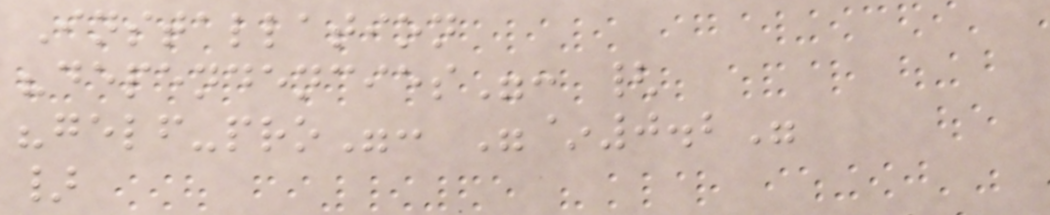Installation
"dependencies": {
"gelf-pro": "~0.2"
}
